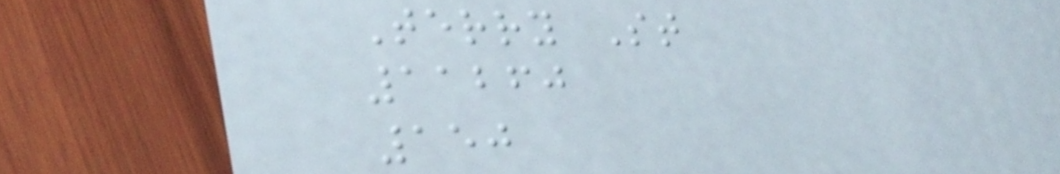Terry St
11260
150
